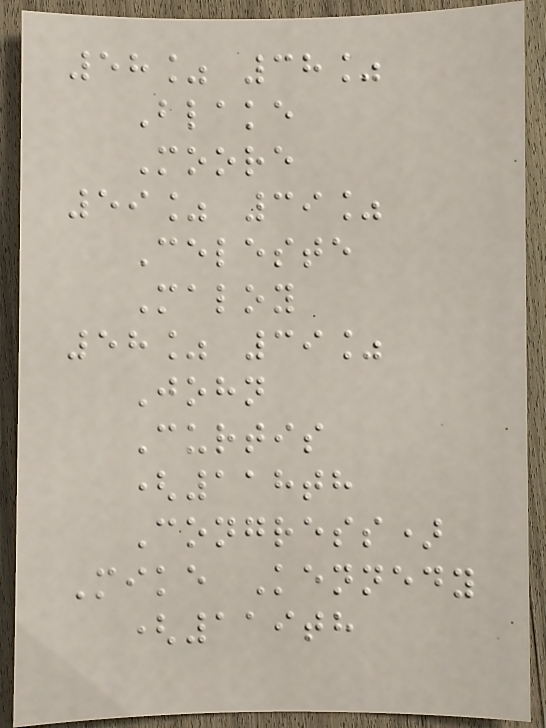58% 38%
Blake
Moore
59% 39%
Celeste
Maloy
58% 39%
John
Curtis
(118th
Congress)
Mike Kennedy
(119th
